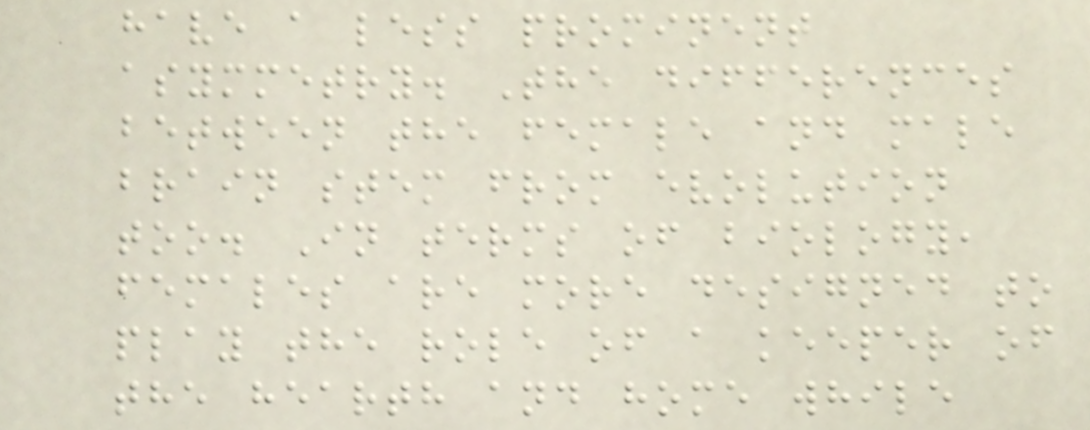have a less prominent
asymmetry. The differences
between the female and male
brain stem from evolution
too. In terms of biology,
females are more designed to
play the role of a keeper of
the hearth and home while
